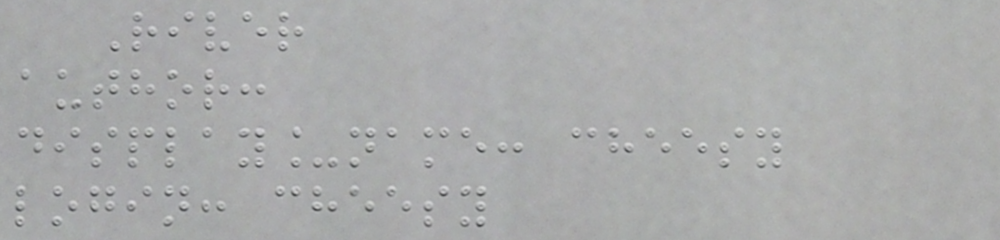River
author:
display_name: cheesy
login: cheesy
